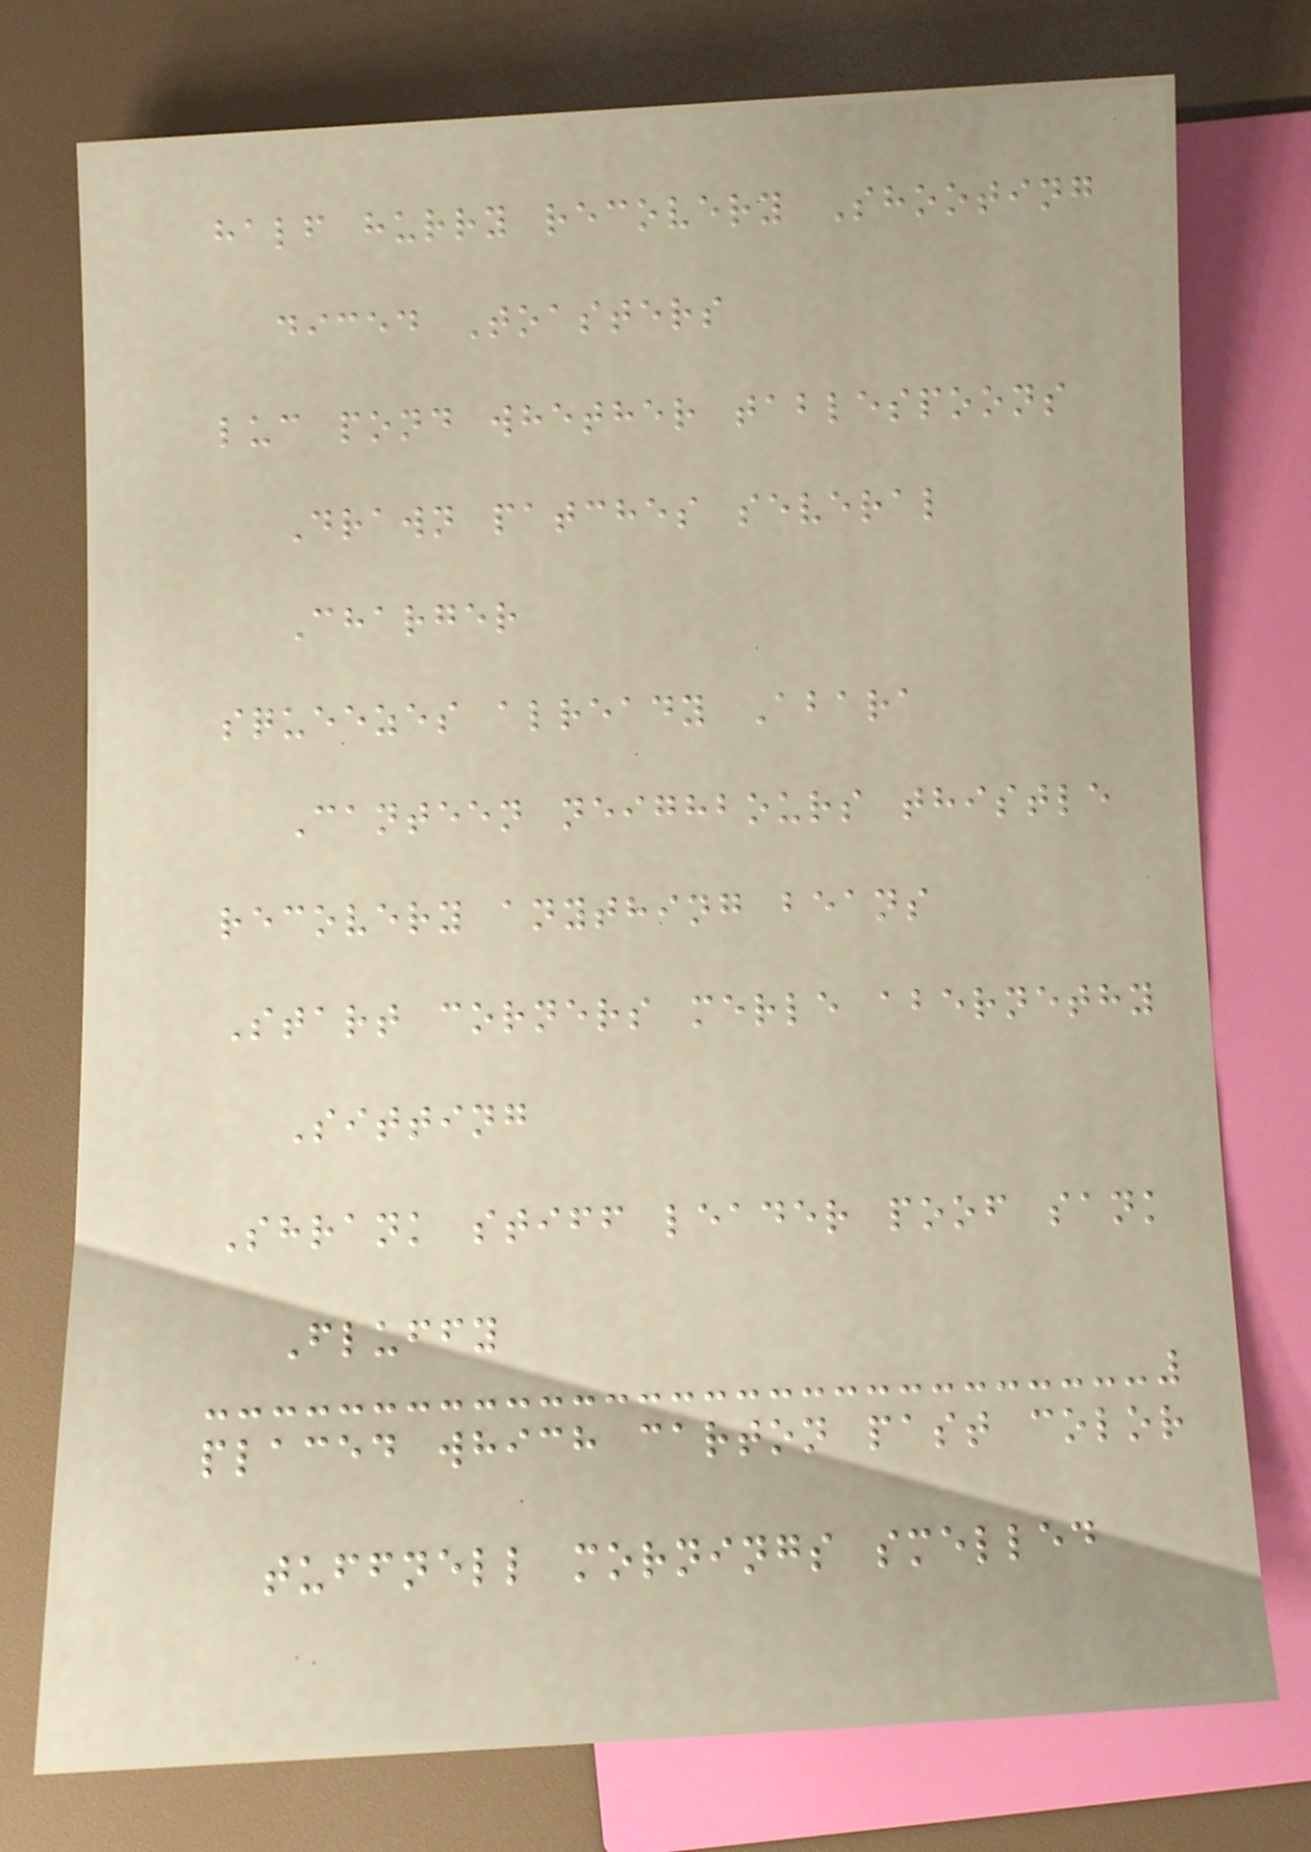half hurry recovery Shooting
diced Toasters
luc pond whether tablespoons
Drawn patches several
Charger
squeezes already Abara
Canteen neighbours thistle
recovery anything beans
Start corners merle abernethy
Sitting
Shrank stiff leader poof sank
Fluffy
placed which carton past color
tuffnell mornings smelled
